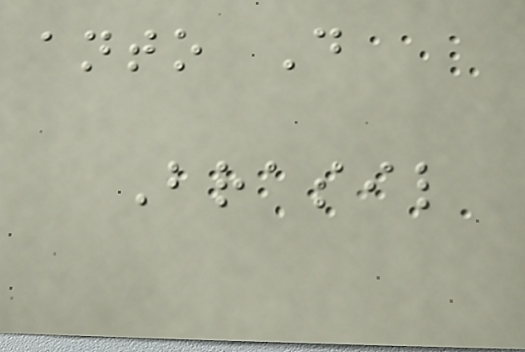anto Do
Brasil
